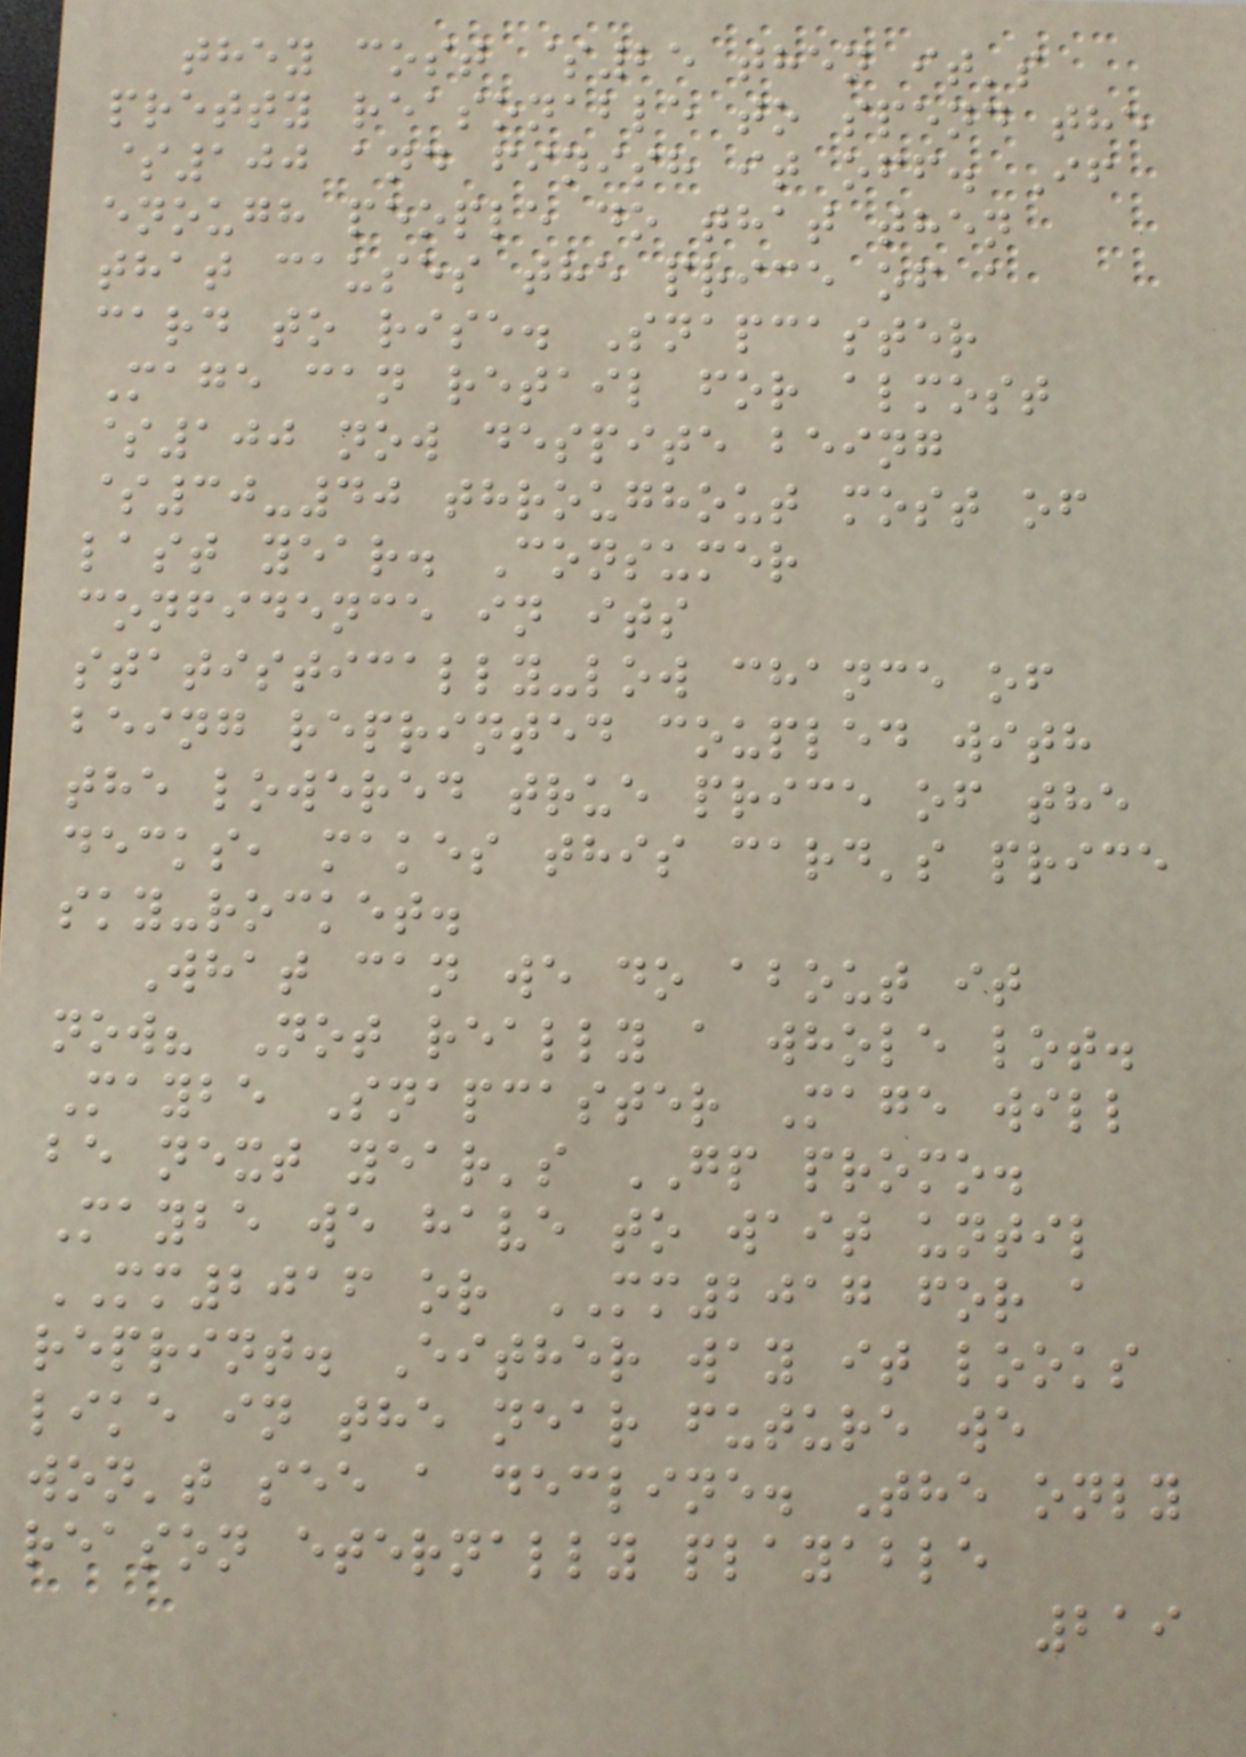they cost $25 then it's
pretty reasonable to spend the
$100 and finish it off. If
enough people do that then
that causes the price of a
card to rise. Snapcaster
Mage can retail for almost
$100 now despite being
$30-40 throughout most of
last year. Consumer
confidence in its
statistically-low chance of
being reprinted coupled with
the lowered true price of the
decks, makes this card's price
sky-rocket.
What can we do about it
now? Not really a whole lot.
Maybe Snapcaster Mage will
be next year's GP promo.
Maybe we have to wait until
MM2016 or MM2017 for a
reprint. Either way it looks
like in the near future we
won't see a decline. The only
reason eternally playable
219
